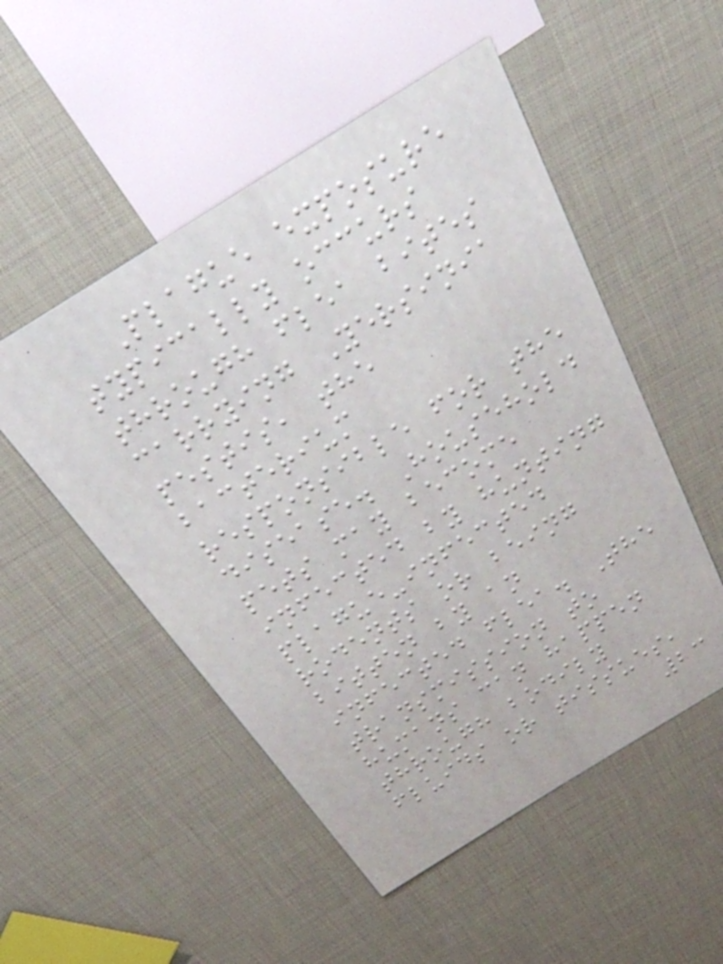Plague exposure
typically occurs
through flea bites
carrying Yersinia
pestis, the
bacterium
responsible for the
disease. Household
pets may become
infected by hunting
plague-infected
rodents or being
bitten by an
infected flea. The
transmission to
humans can happen
through bodily
fluids or tissues,
23
